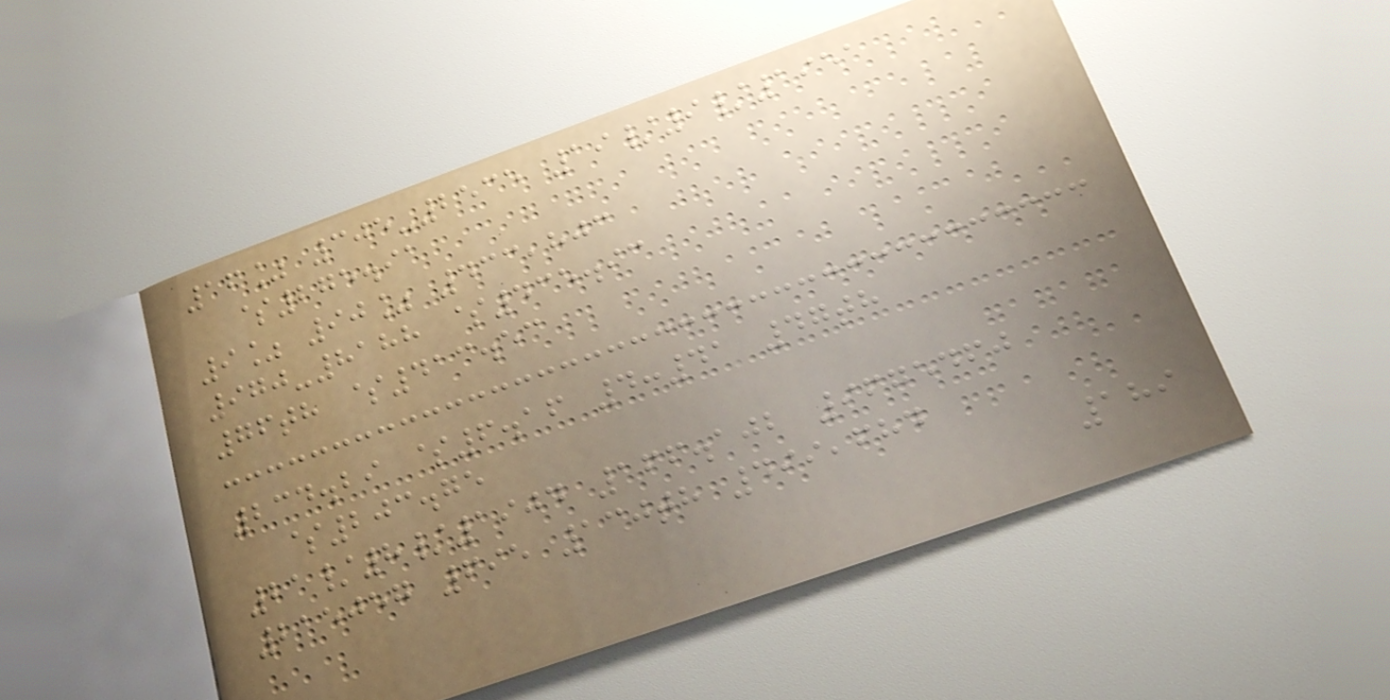16% 305-2535 19/9/1951
$275.91
9% 90% 433,803
970-8188 $435.93
76th $413.53
234.29 $6.16 4:41 47th
$203.75
21/8/1904 166.102 9675460
215057 695 130th 499,684
189
